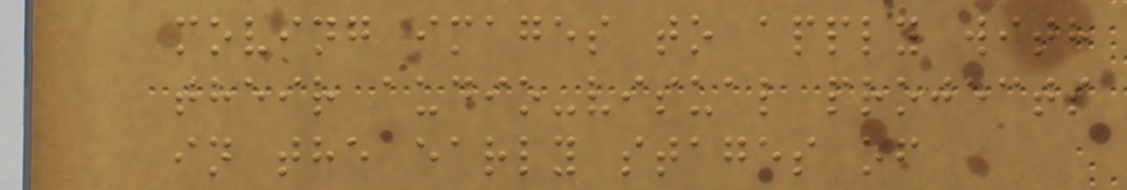moving images to apply with
their audio-visual projects
in the early stages of
